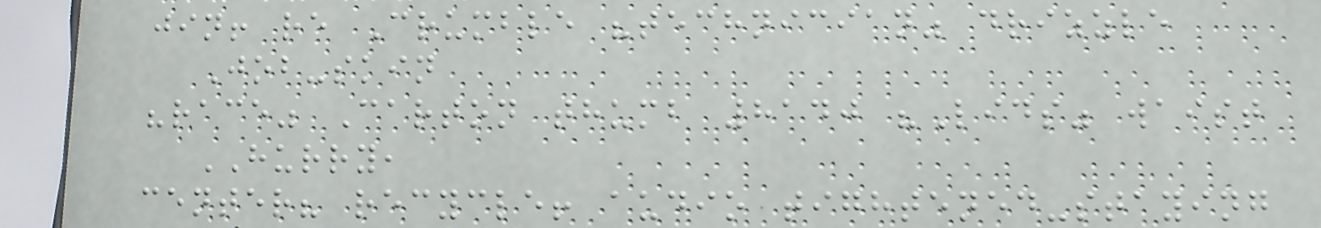jin! re Crumble "technician" drizzle
Job-skin
"race" Carton thumb 8140 "Lids" waist
HURRY,
center? recycle! audio tightened-staying
